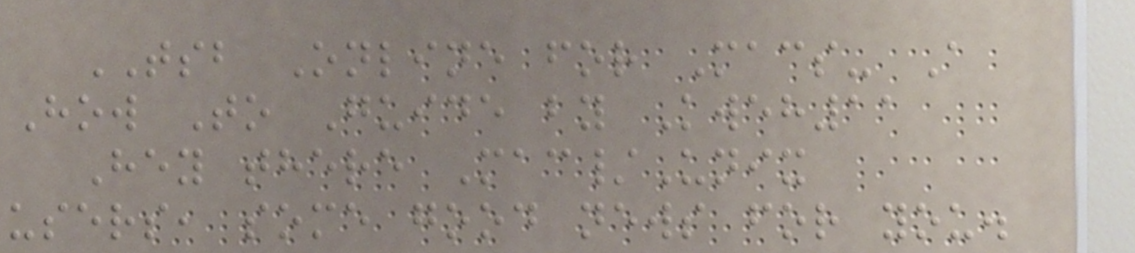TSB Online for Macs- A
How To Guide by Kweh11
Hey there Mac/Unix
users, some good news for you.
